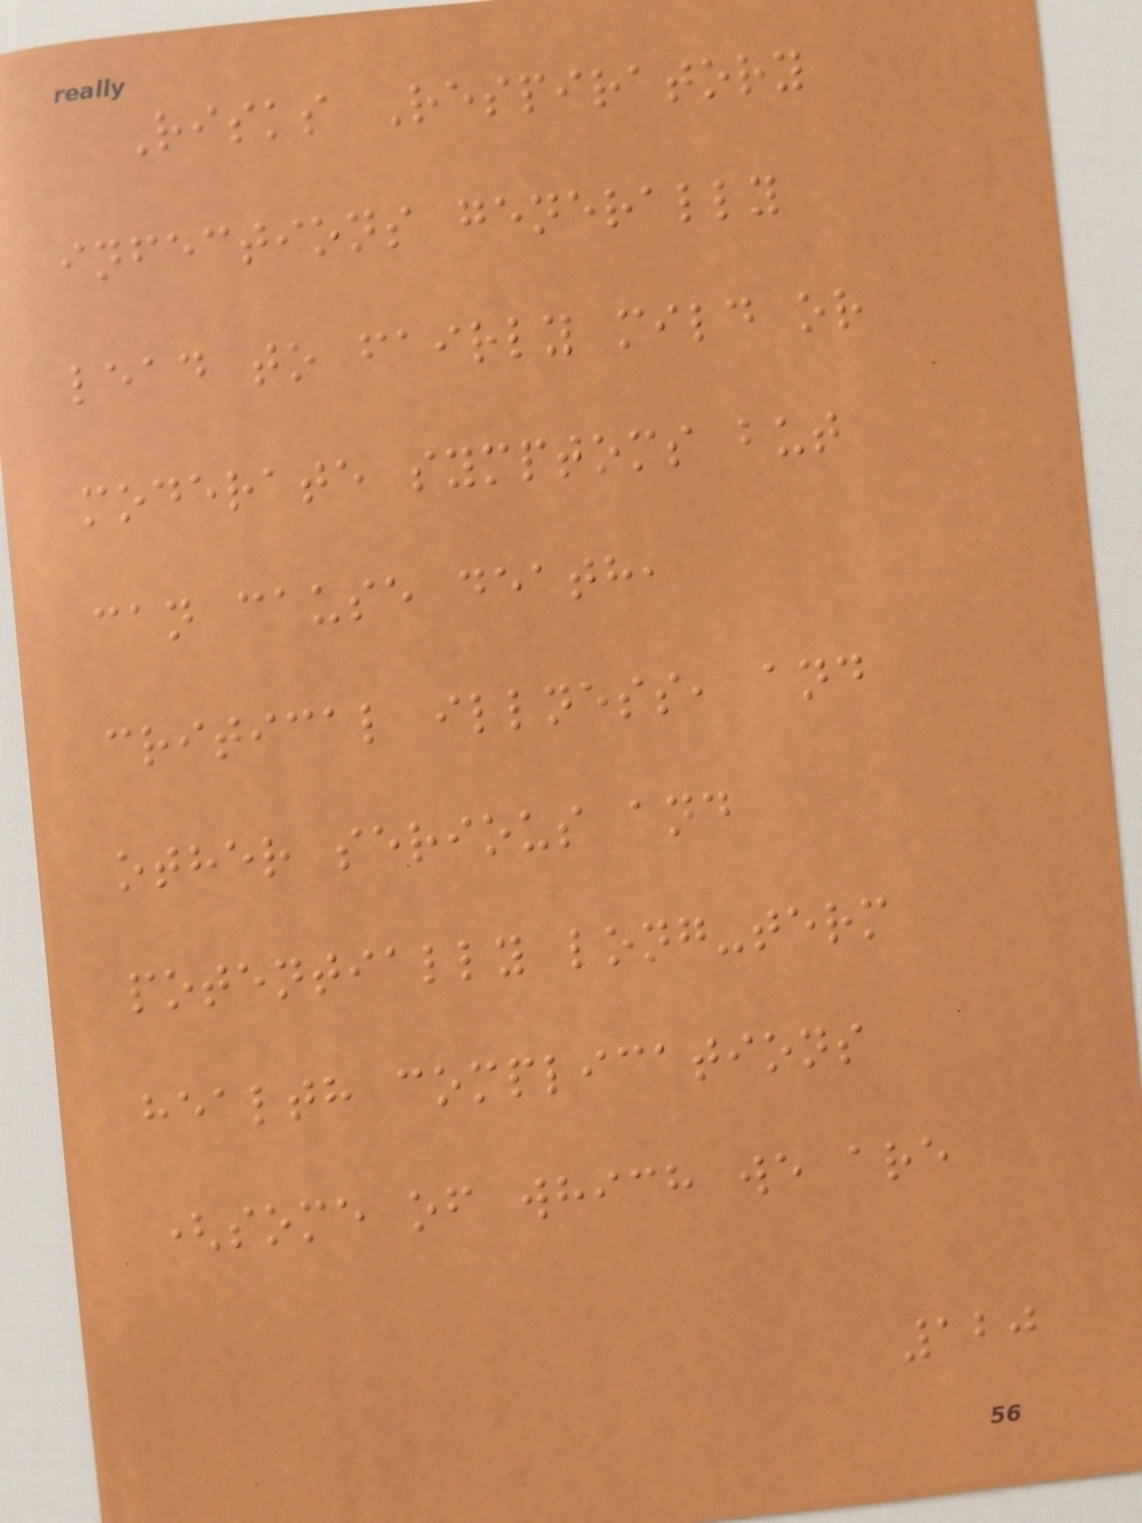Risks Respiratory
infections generally
lead to fairly mild or
moderate symptoms but
can cause death,
critical illness, and
other serious and
potentially long-term
health complications
(some of which we are
120
